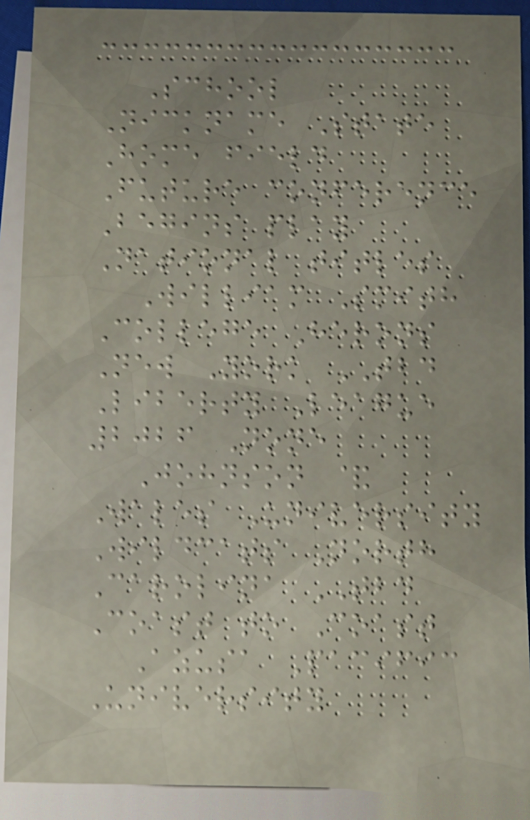School
Nickname State
Home field
Future conference
Begins play
National titles
William Smith
College Herons
New York TBD
Liberty League
2026 None
Johnson &
Wales University
Wildcats North
Carolina TBD
Coast to Coast
Azusa Pacific
University
